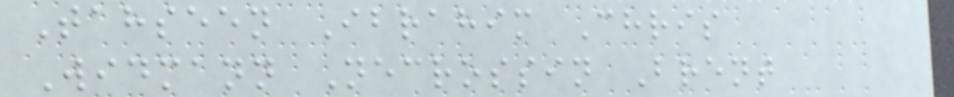Tahseen Ibrahim Chris
Widmann Necrossin Brent
